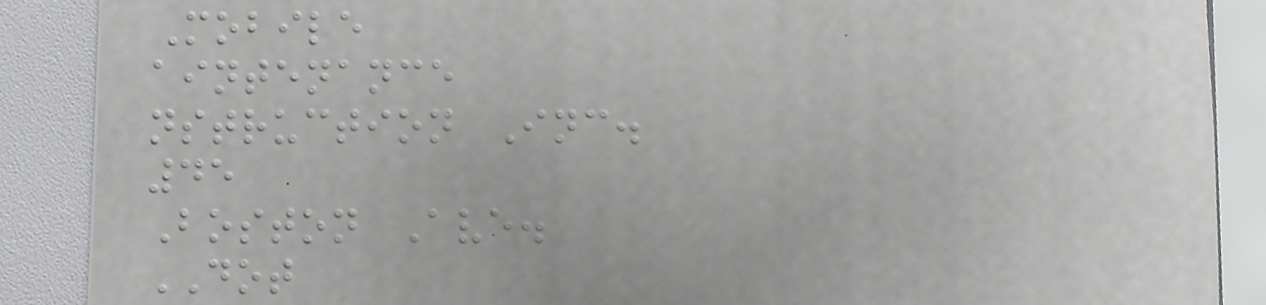Mobile
aintenance
nstruction Inc.
45
Boston Ave.
DOT
